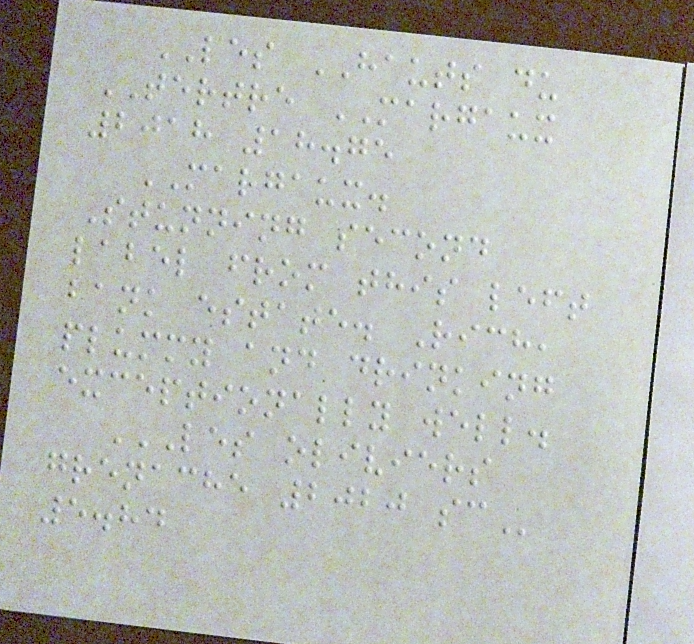LES HAUTS du
TERTRE MARGAUX
2018 18.75
MARGAUX.
Stunning second
label from this left
bank estate. Rich,
plummy and drinking
exceptionally well.
LES OLIVIERS
GRENACHE 2020 SC
5.84
